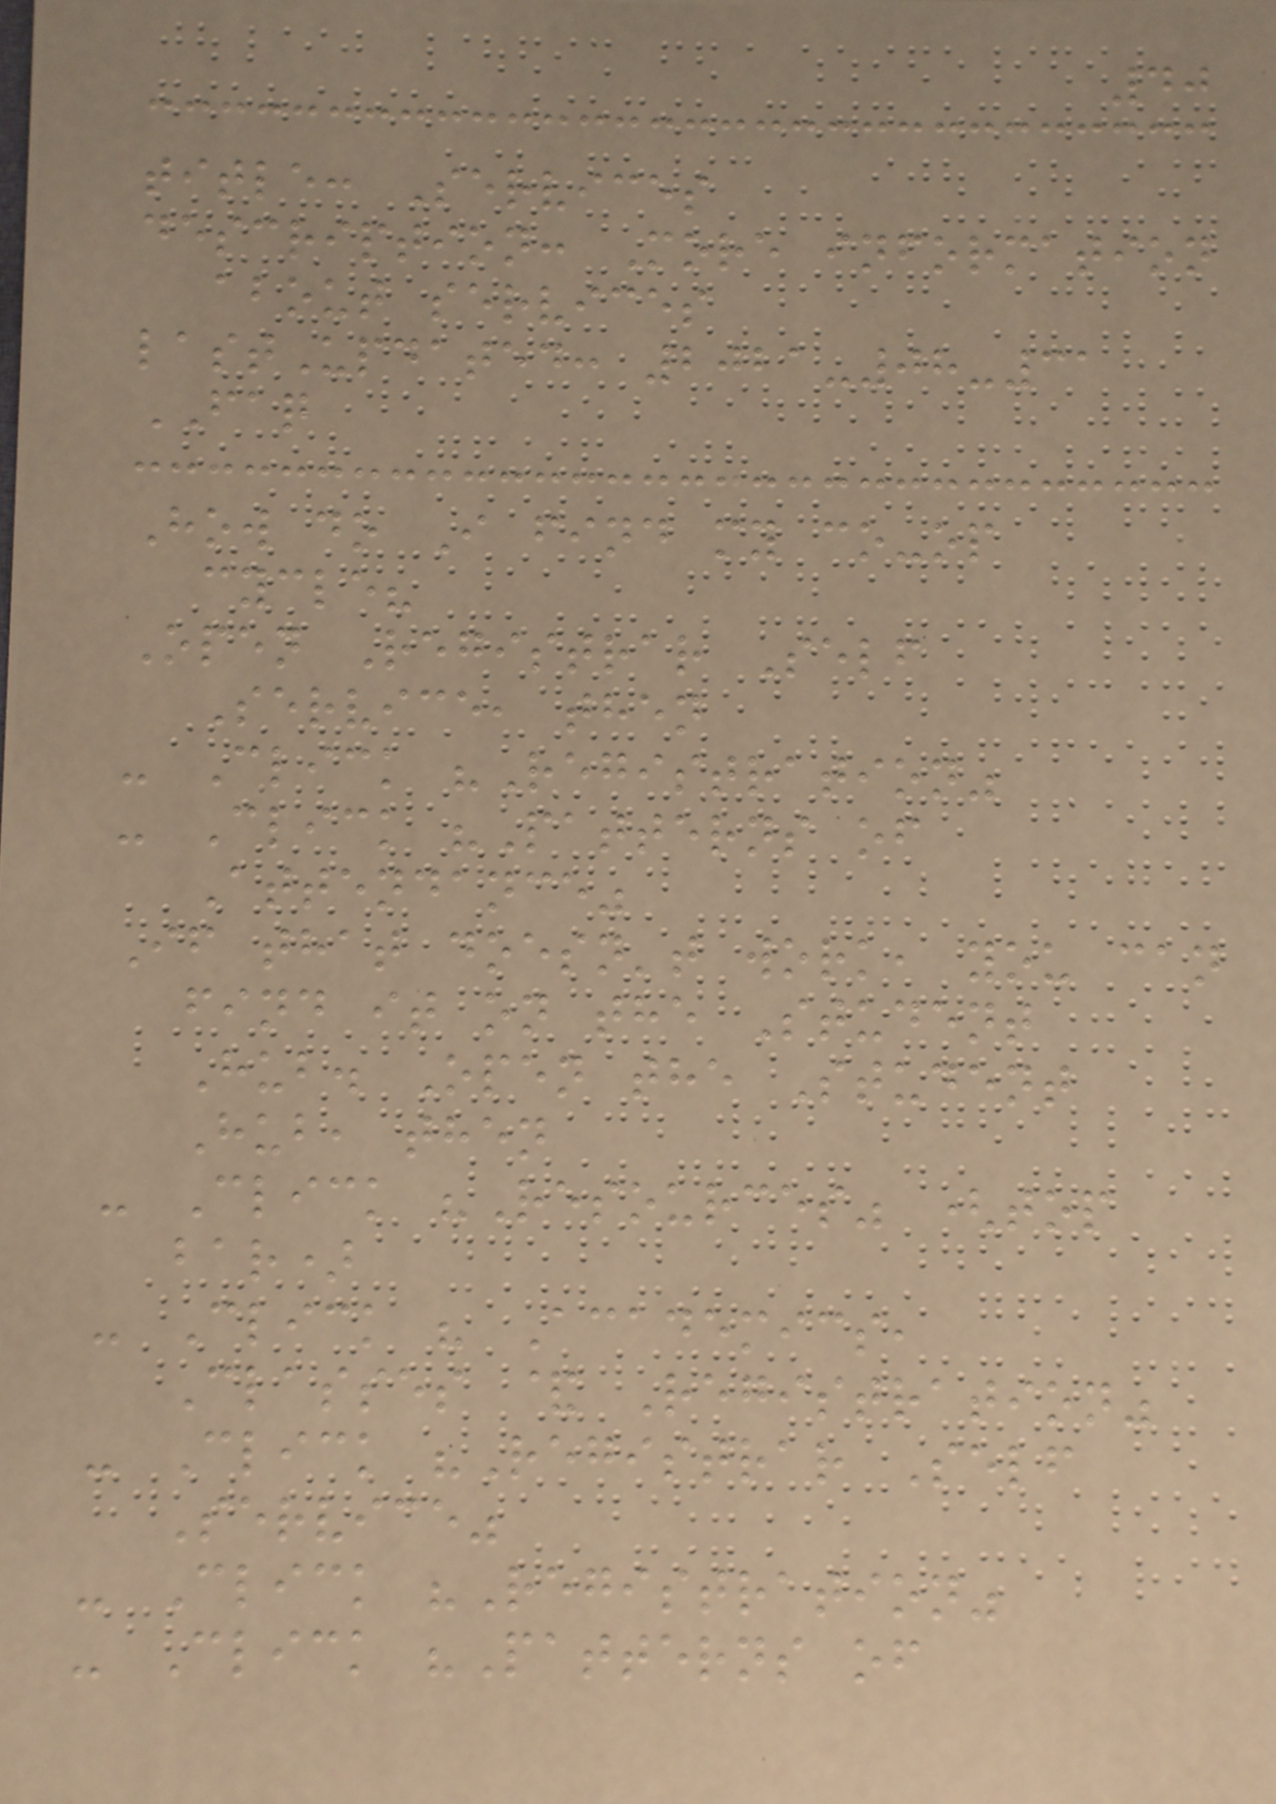40
title: Services
description: More information
about services
lastUpdated: 2021-08-31
FAQ
How do I find my co-op
cycle?
Open Registrar Self
Service, then
- Click "Registration"
- Click "Patterns of
Attendance"
If that doesn't work, you can
find it on the Student
Hub. Open the Student
Hub, then
- Click "Resources" (top
bar)
- Click " Academics,
Classes & Registration"
- Click "Registrar Self
Service"
- Click "Registration"
- Click "Patterns of
